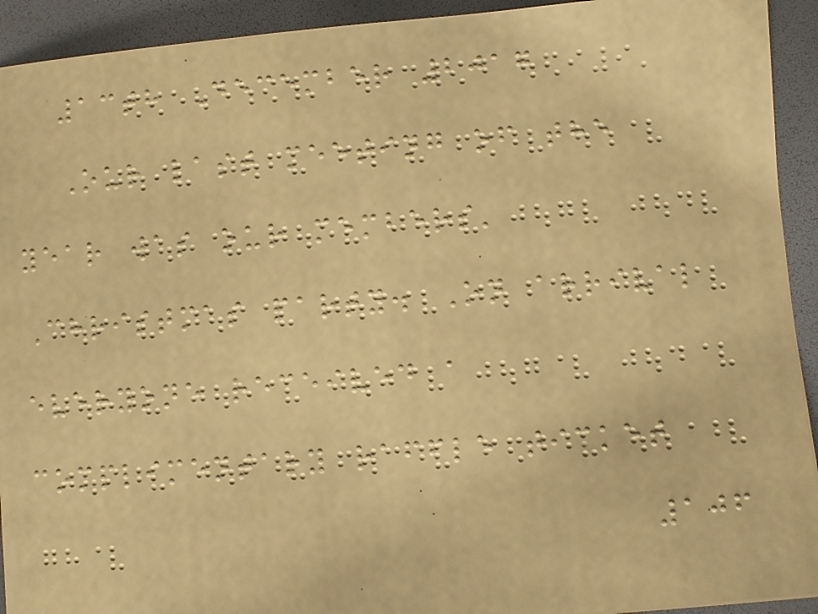13th December 2017
Our last meeting of the
year was our members'
Christmas party. On arrival
everyone received a
complimentary raffle ticket
106
